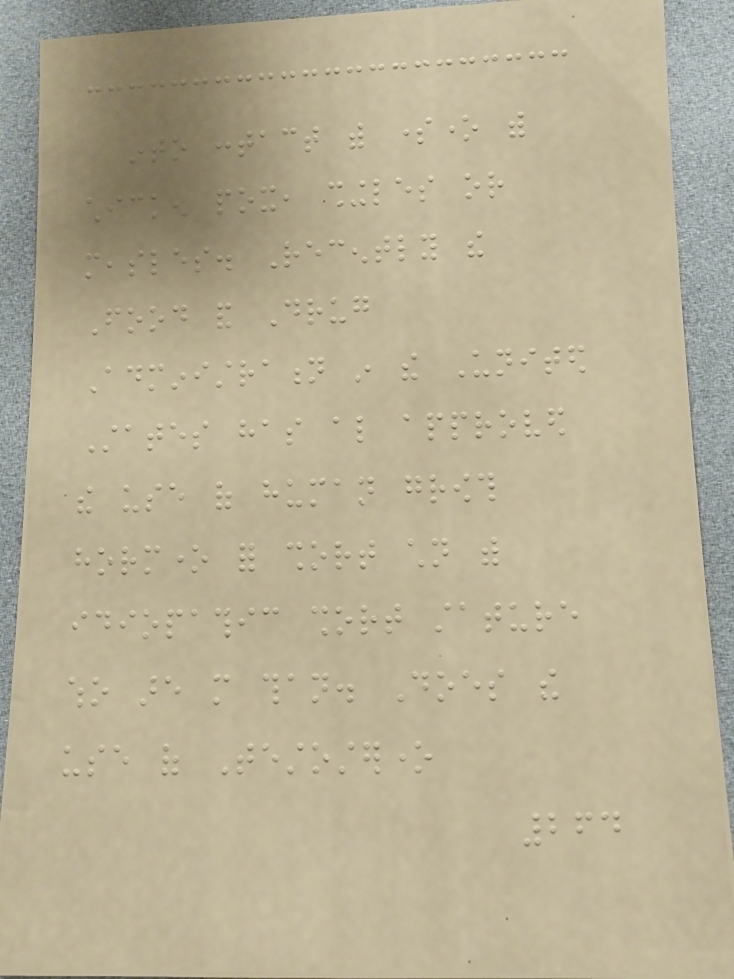into contact with someone with
chicken pox, shingles or
measles. Recently the
Food and Drug
Administration in the United
States has also approved
the use of human growth
hormone for short children with
idiopathic short stature
who are more than. Does the
use of Testosterone
264
